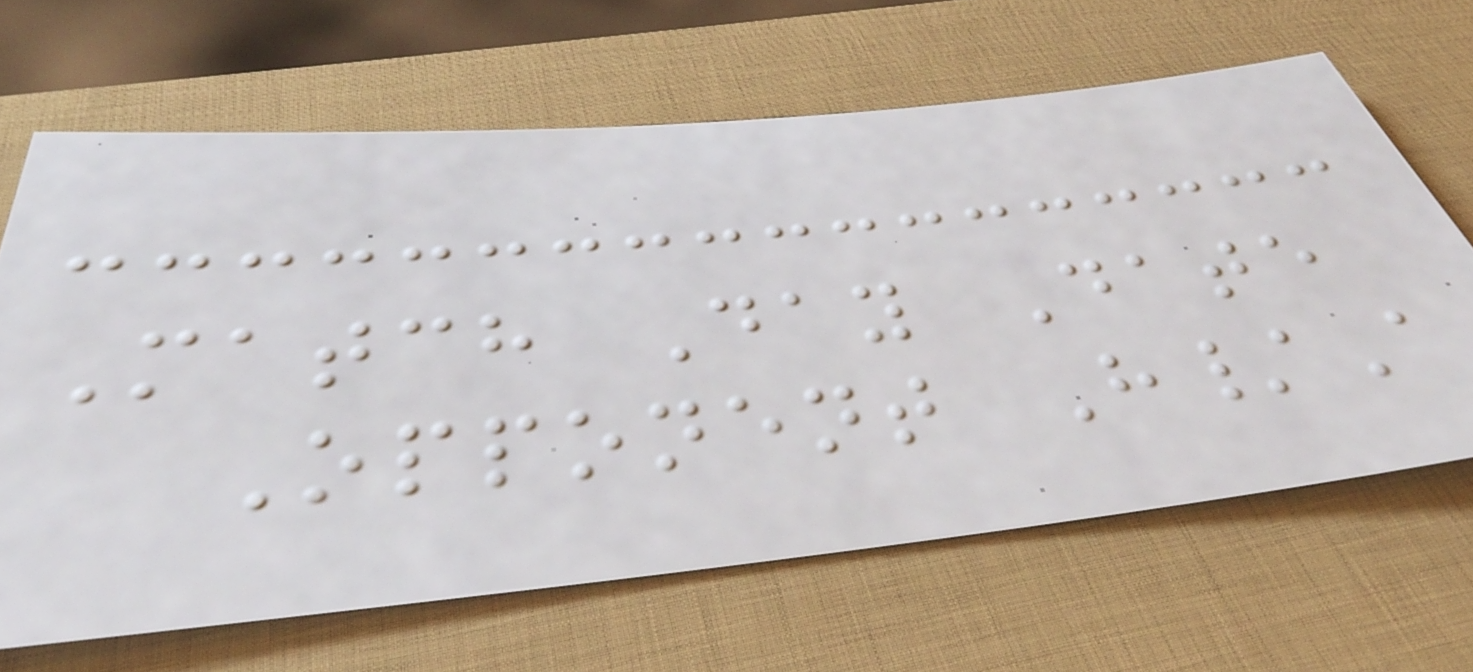Match Day Date
Opponent H/A
